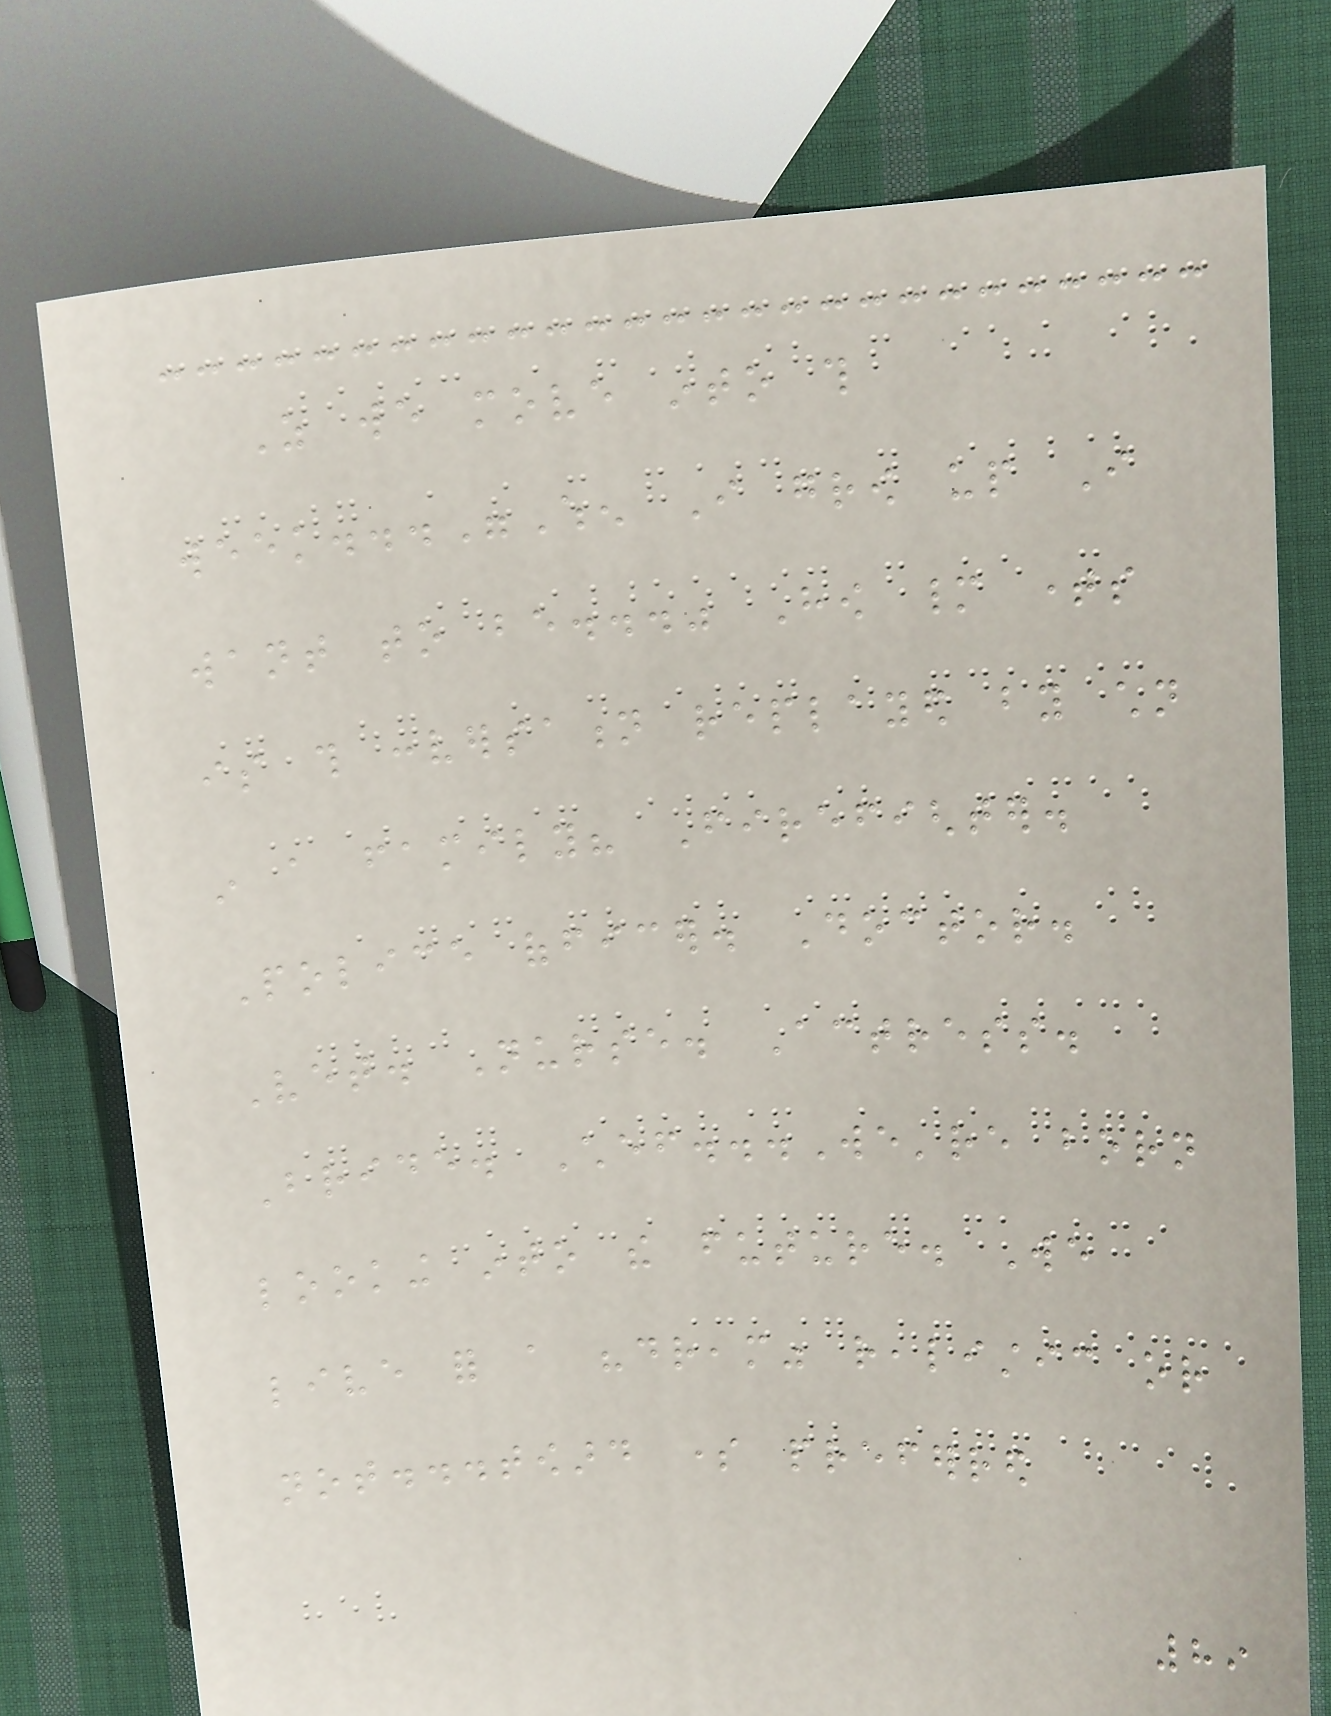As we move into this
week..."When I grow up I
want to be..." How many times
is this conversation replayed by children
in a family? Firefighter.
Police officer. Doctor.
Vet. Nurse. Actress.
Bride. Chef...We're born
looking into the future. We
live for a "dream" realistic or
not...toward some preferred
89
